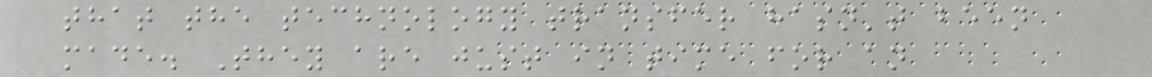that the technology transfer hasn't been
made. They are just in time for an
